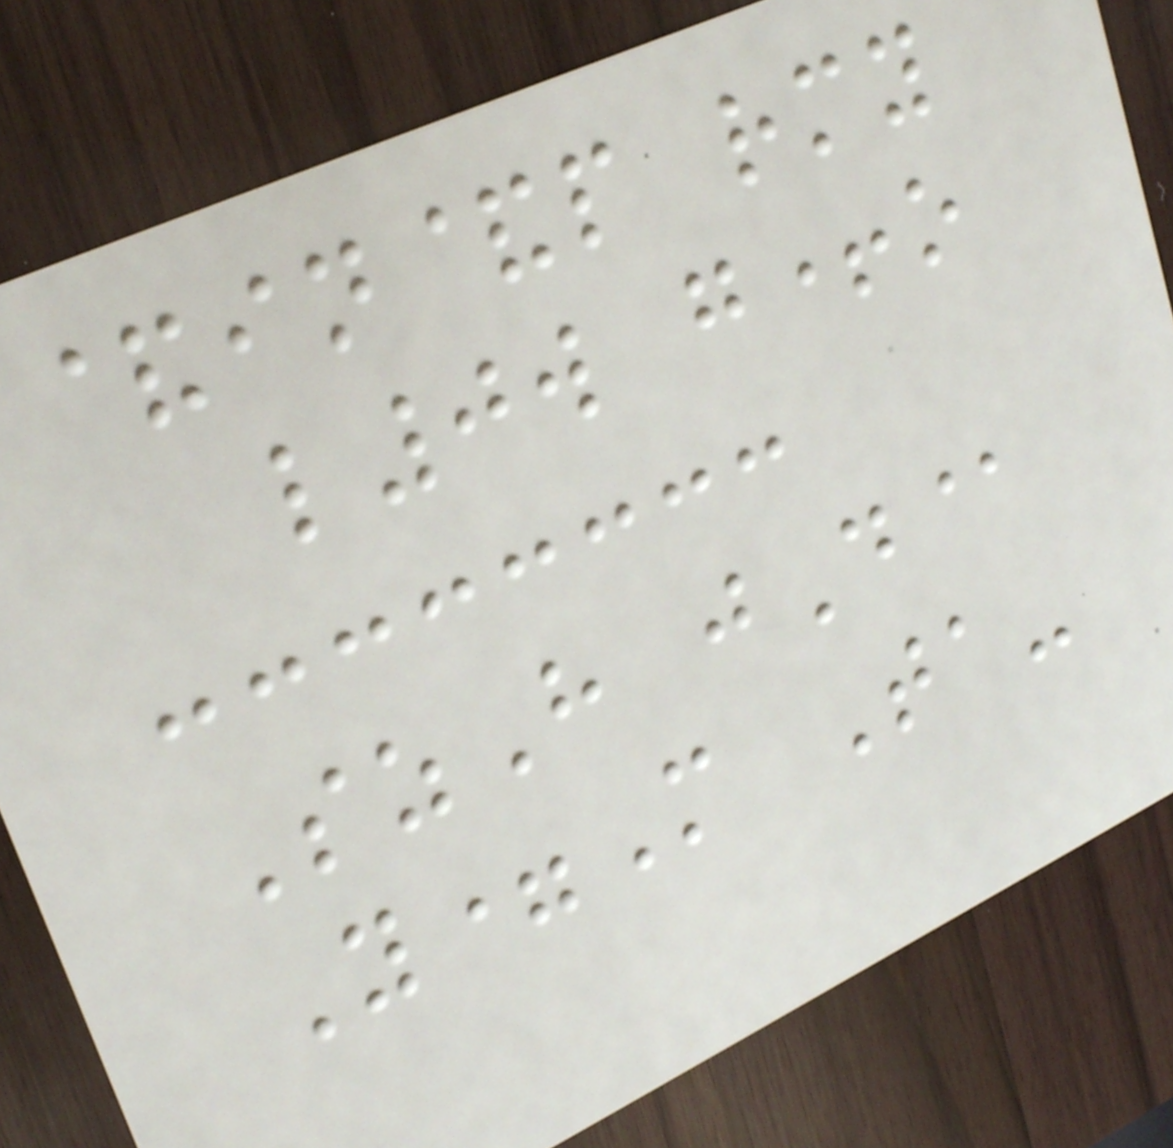&in&p rmy
l0w g+o
SzH jD@
Y=M Ta-
